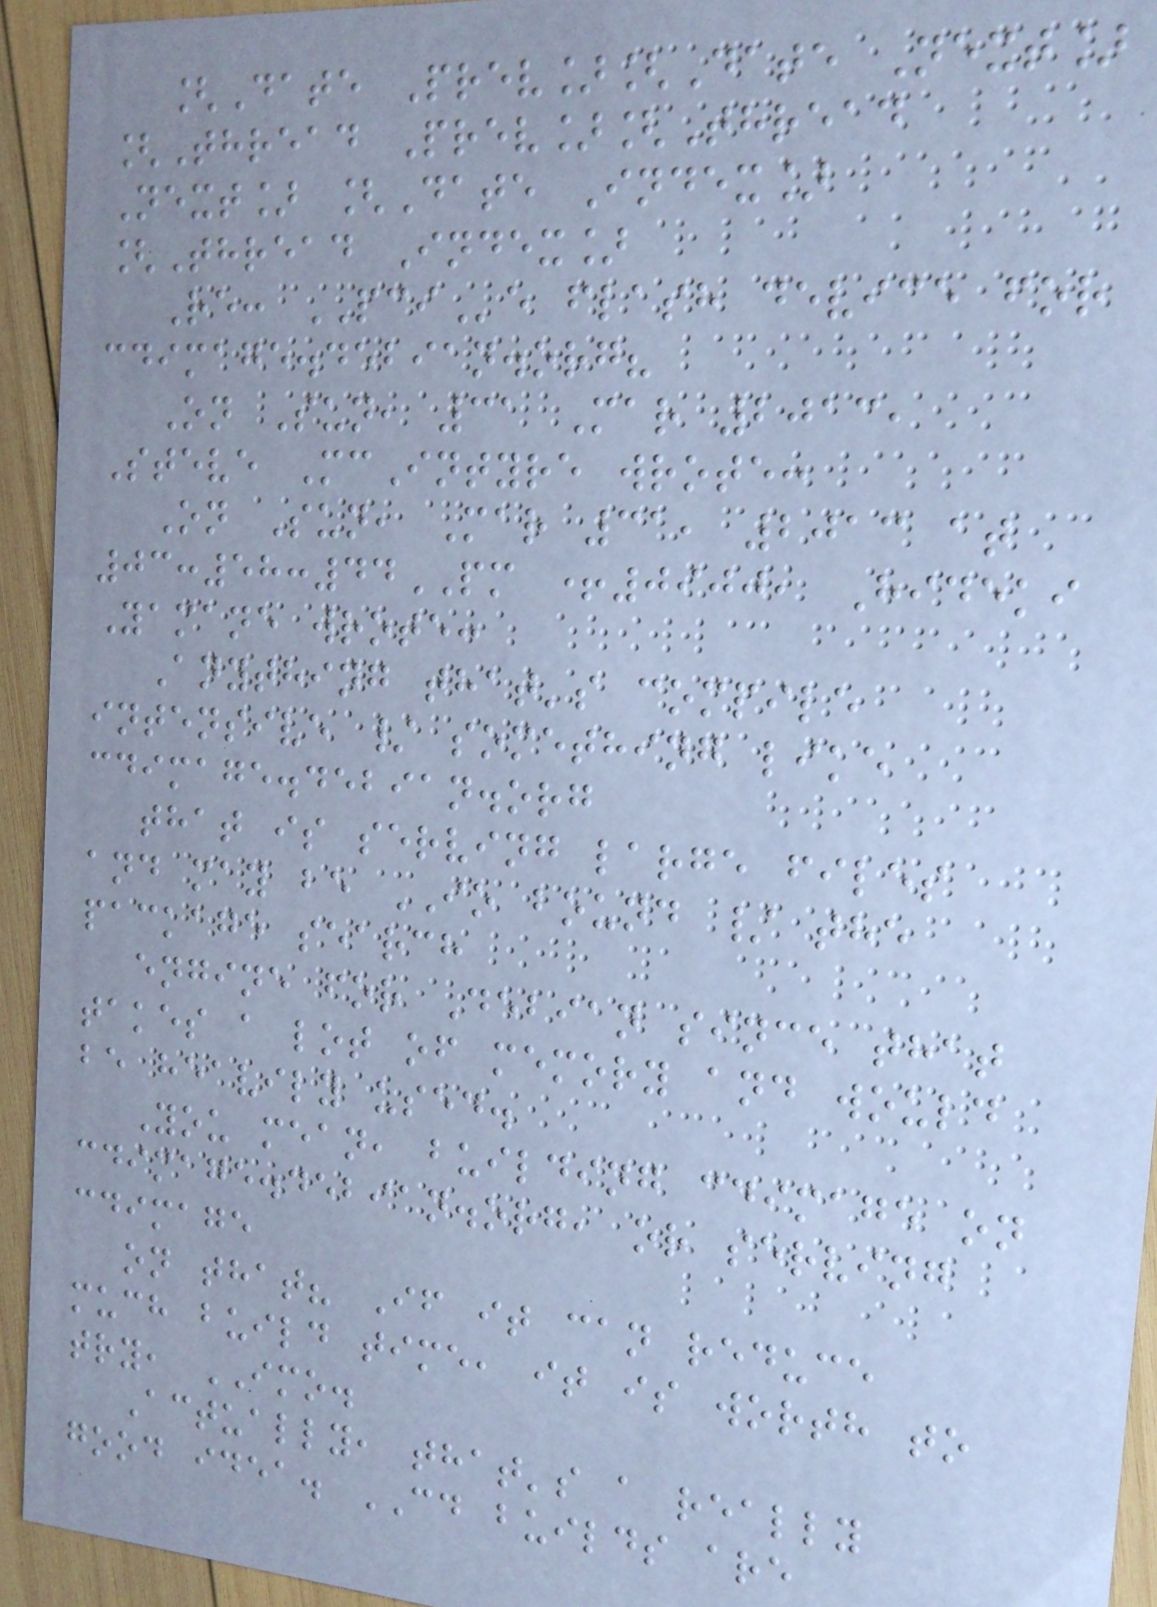[Date Prev][Date Next]
[Thread Prev][Thread
Next] [Date Index]
[Thread Index]
Re: PCIe flash device for
cdimage.debian.org?
On Sun, 31 Mar 2013,
Steve McIntyre wrote:
On Sun, Mar 31, 2013 at
03:58:44PM +0900, Hideki
Yamane wrote:
Anything that's compile
intensive / something like
cdimage.debian.org
that is serving large files
and may be IO bound / the
package search
engine for Debian since that
takes a lot of memory and would
be heavily used.
You mean, building cdimage on
cdimage.debian.org, or serving
cdimage
on that? If it can reduce
much build time, it is worth to
try, IMO.
Actually, that's a really
good idea. CD builds are
